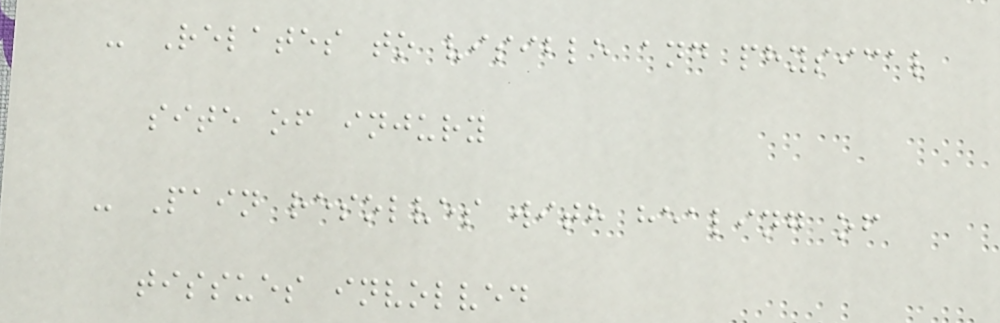- Relates to visible and physical
site of injury
- Pain resolves with healing of
tissues involved
